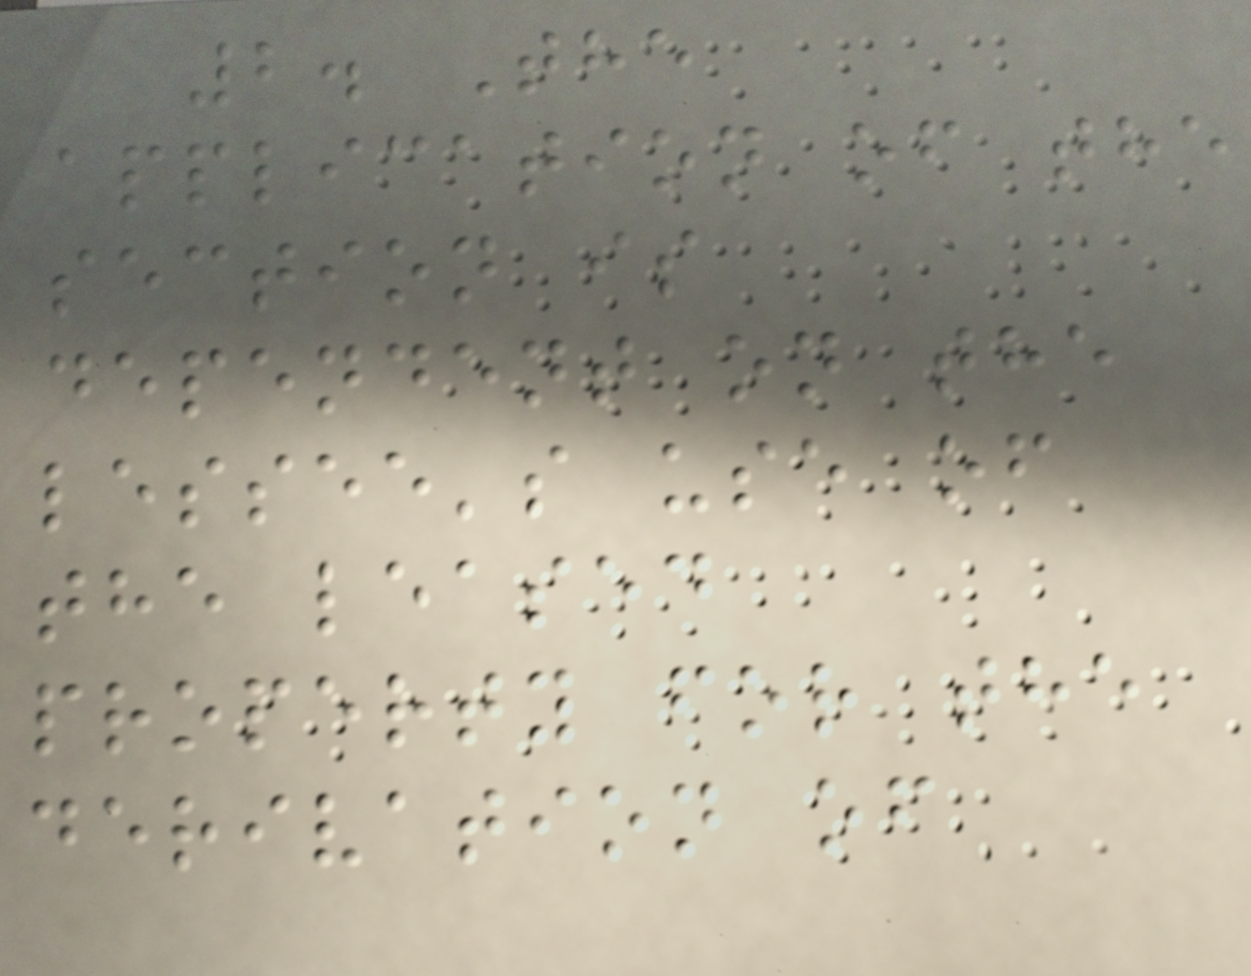2. The
application of the
section is
dependent on the
lessee's use of
the leased
property for the
derivation of
